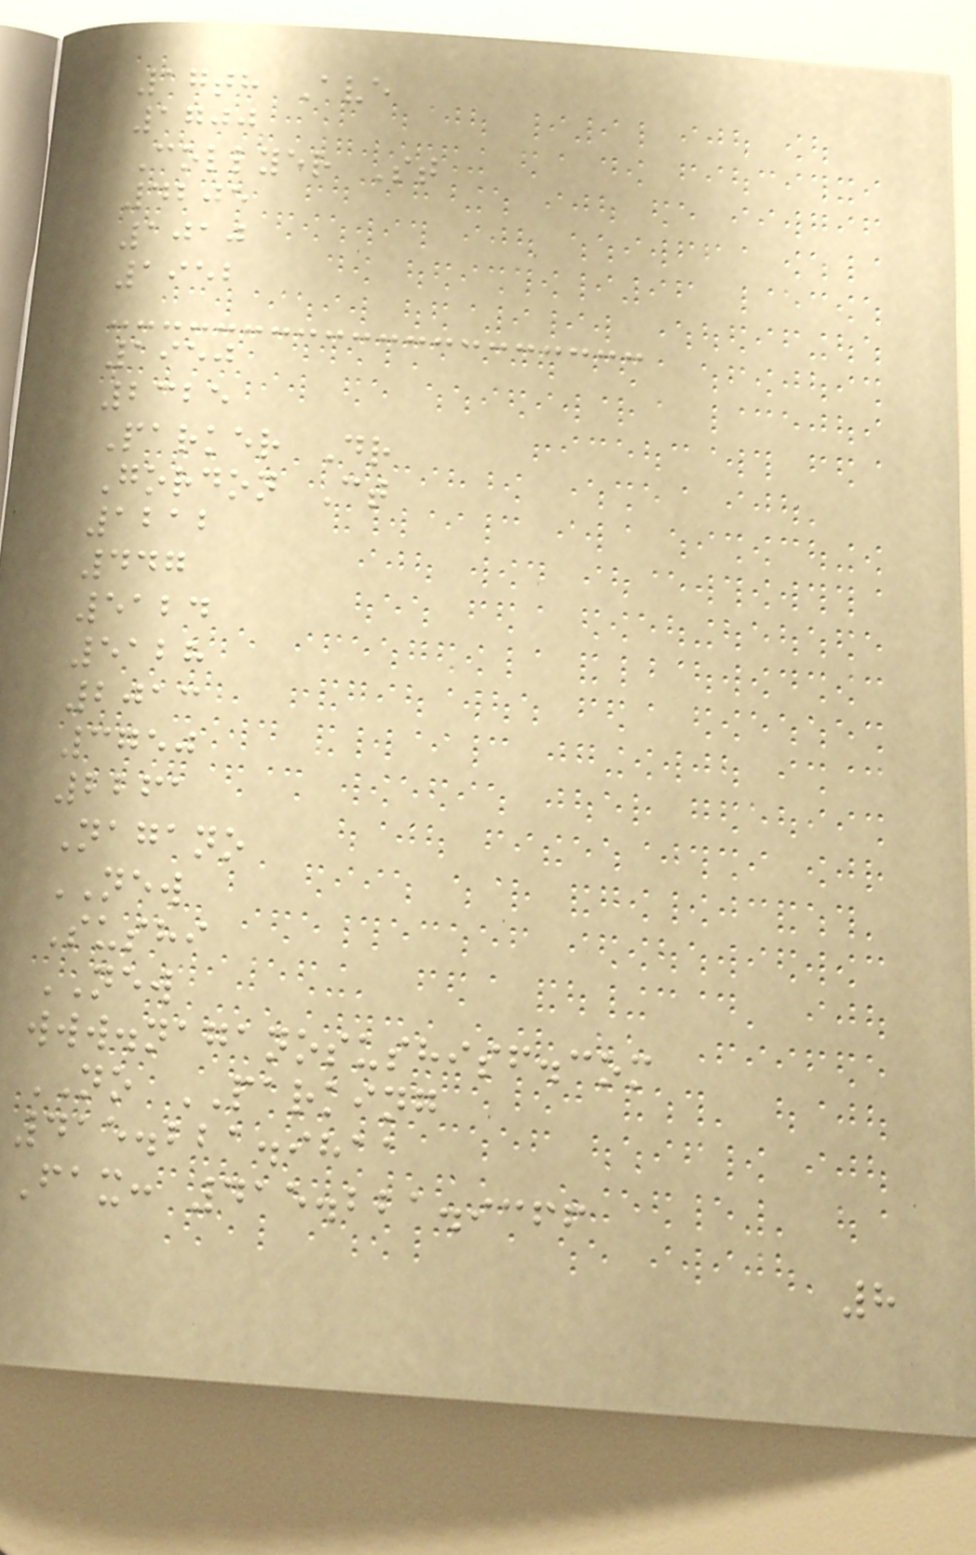17th Ave
1700
Collyer St
4205
1010
1952
1950
2325
Parker Dr
Gordon Ct
1212
447
5124
5128
2013
3750
2261
Nagano
NEW
Sushi
NEW
www.naganosushisf.com
NO PARKING
415.221.9811
Fax: 415.221.9366
8
